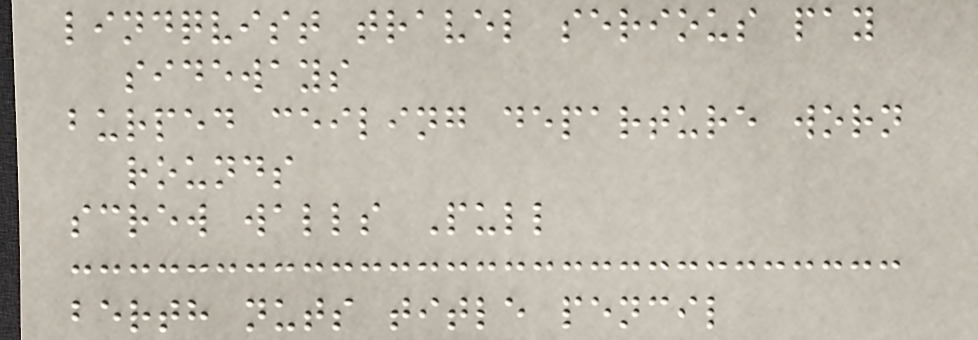lindqvist travel serious pay
sideways
burped ceiling departure worn
rounds
screw walls Pull
berth nuts title pencil
